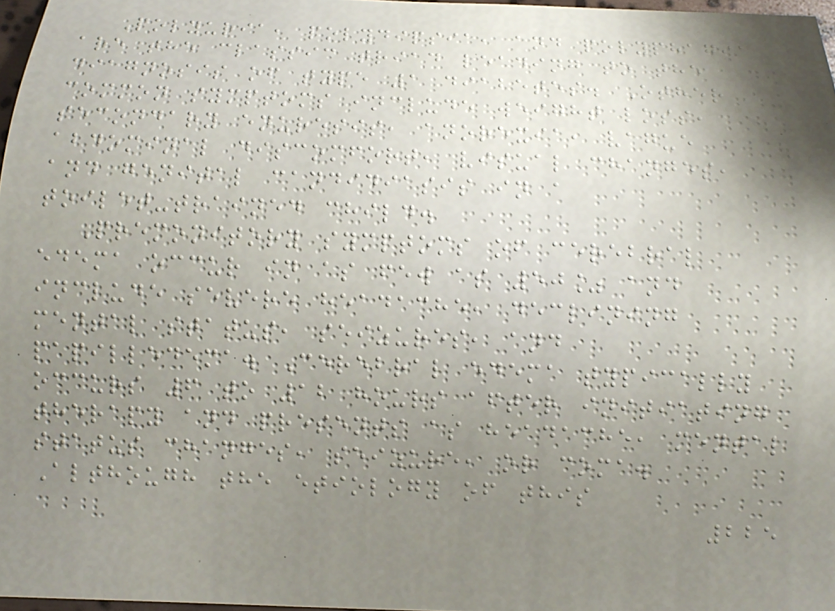Polyuria, polydipsia, and polyphagia
are the classic triad leading to the
diagnosis of type 1 diabetes. Other
common symptoms include weight loss,
secondary enuresis, anorexia, vague
abdominal discomfort, visual changes,
and genital candidiasis in a
toilet-trained child.
Premonitory symptoms of cerebral
edema occur in as few as 50% and
include severe headache, declining
mental status, seizures, and
papilledema. Cerebral edema typically
occurs 6 to 12 hours after initiating
therapy and presents as headache, mental
status changes, seizure, or coma.
Although the etiology of this
225
